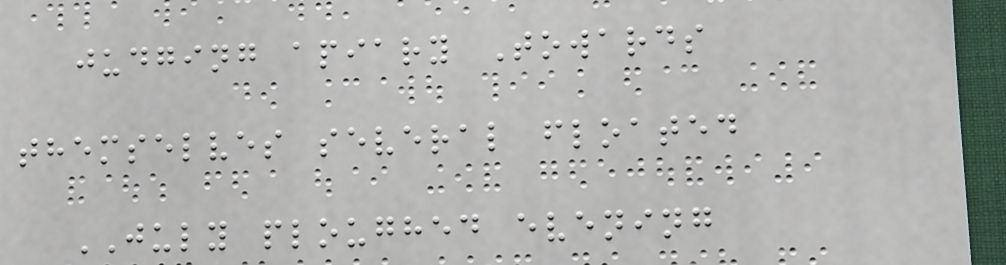judging apiary Towards
themselves several floated
JULY ploughed evening
